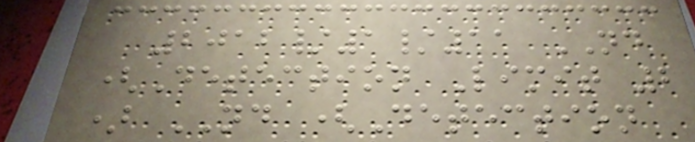2012/1/11 ND
(Detection Limit 2
) ND (Detection
